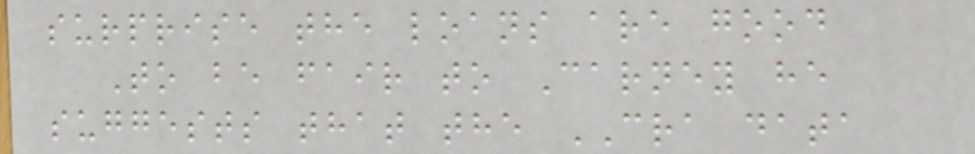surprise the loans are good
To be fair to Carney he
suggests that the CRA data
